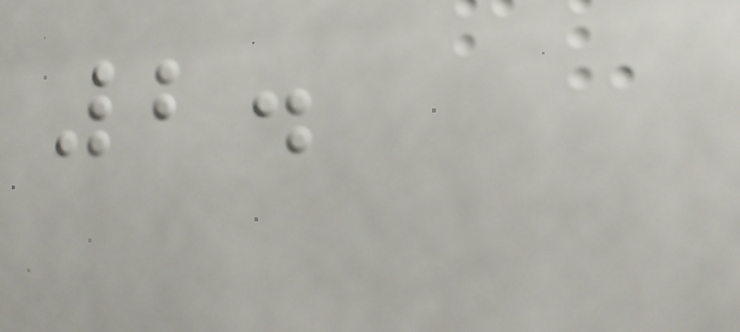2.
